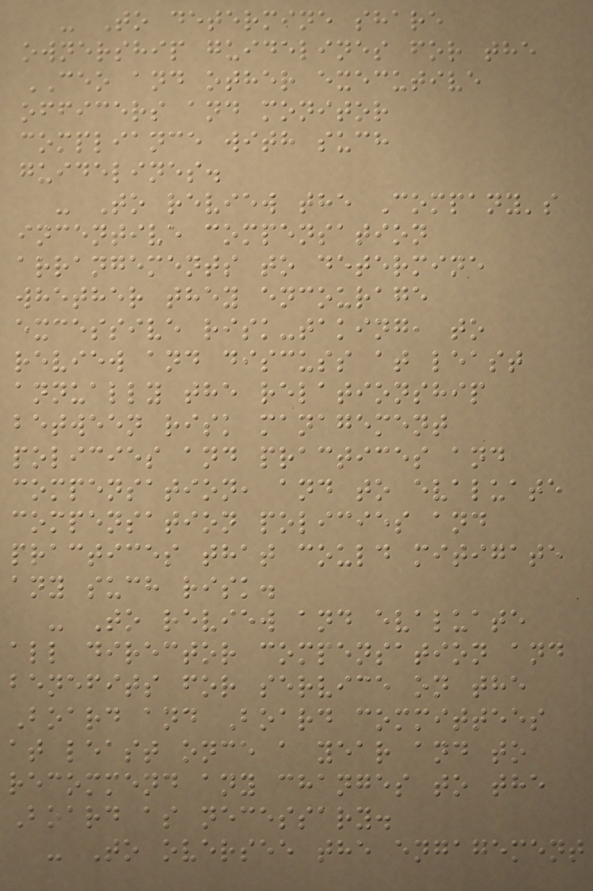- To determine share
ownership guidelines for the
CEO and other executive
officers and monitor
compliance with such
guidelines.
- To review the Company's
incentive compensation
arrangements to determine
whether they encourage
excessive risk-taking, to
review and discuss at least
annually the relationship
between risk management
policies and practices and
compensation, and to evaluate
compensation policies and
practices that could mitigate
any such risk.
- To review and evaluate
all director compensation and
benefits for service on the
Board and Board committees
at least once a year and to
recommend any changes to the
Board as necessary.
- To oversee the engagement
